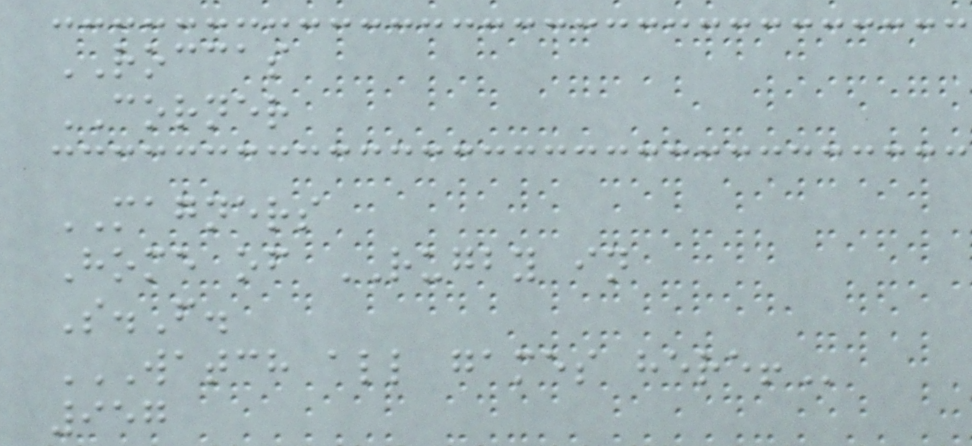ROCCAS
CORNER
MAGNERS
Home of RUGBY in
S.F.
WATCH ALL GAMES HERE!
957
